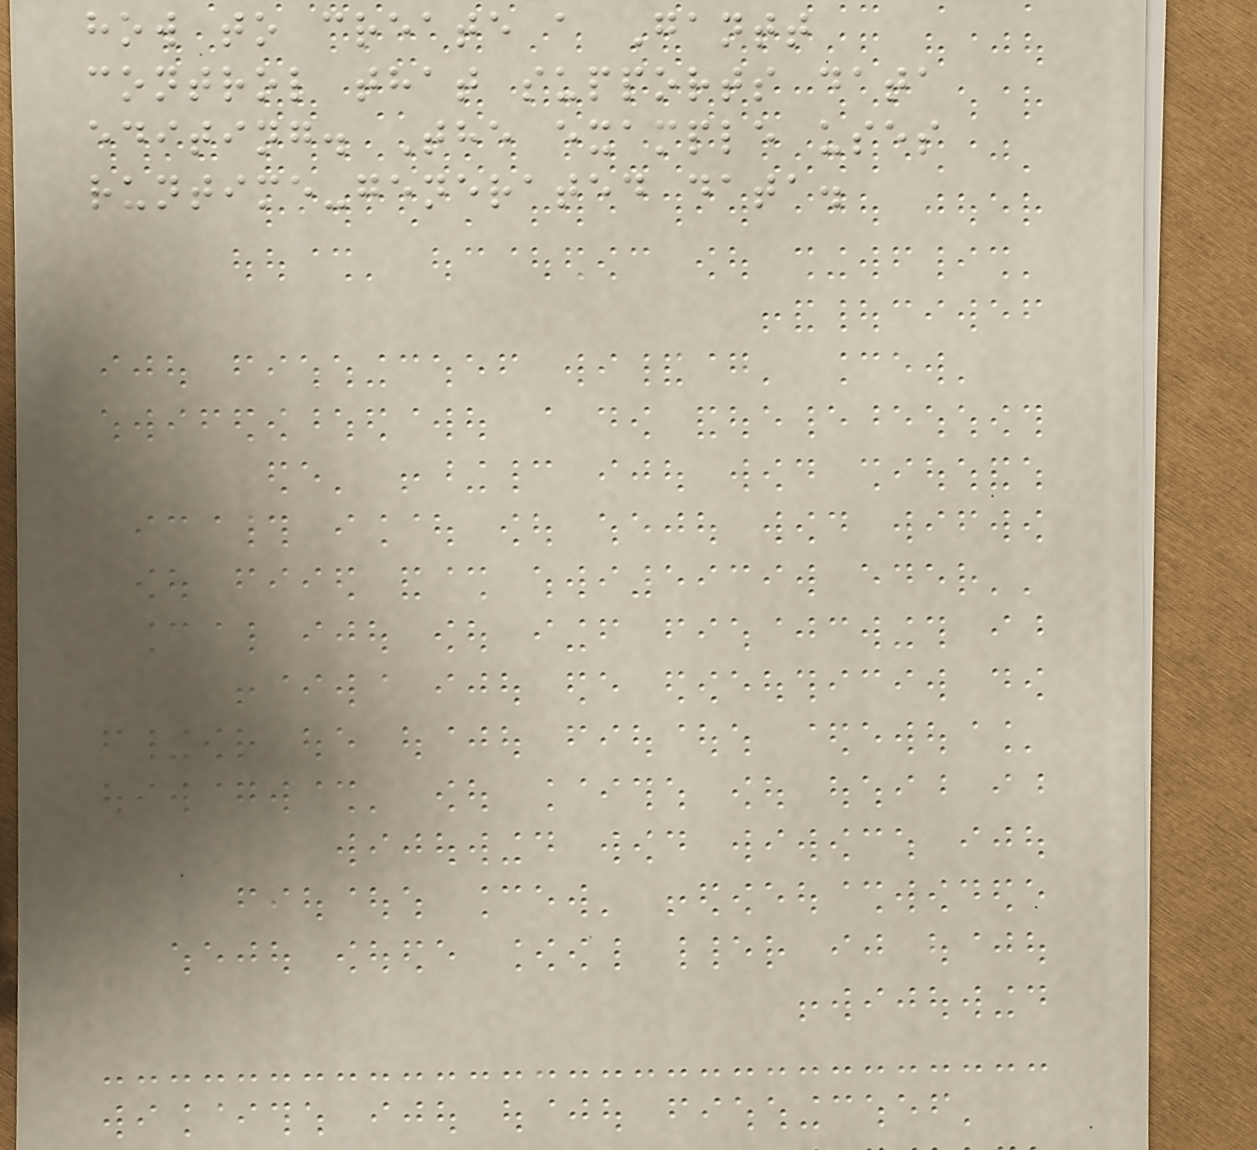how to create a Gantt
control that supports data
editing. The example uses
runtime-generated data.
